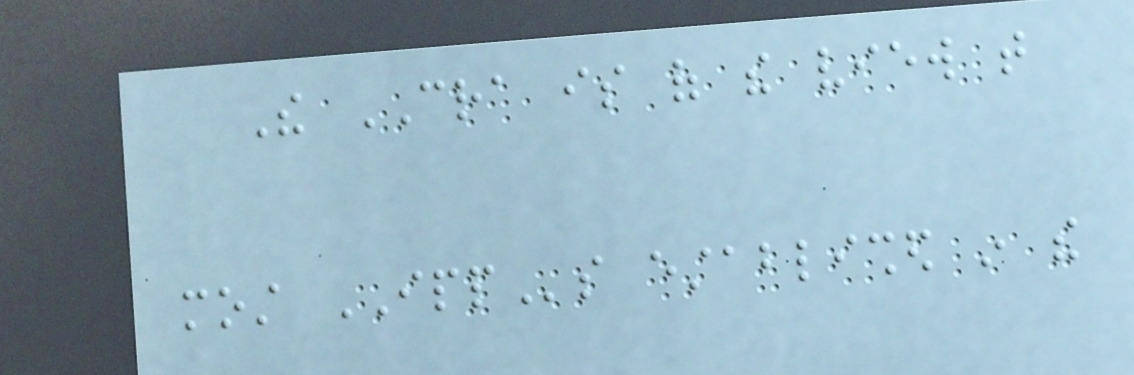The CRA is of the view that
most IPPs established in the
